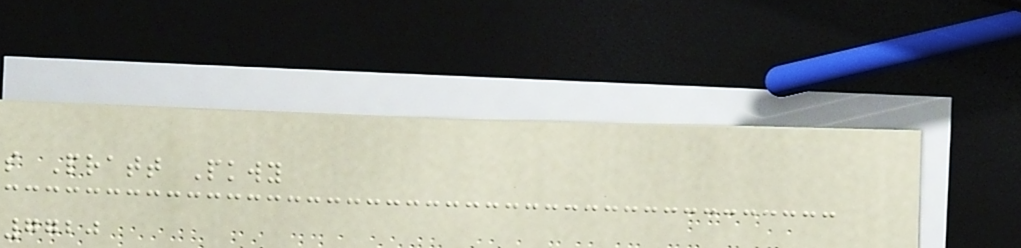s Pratt Pkwy
7720
